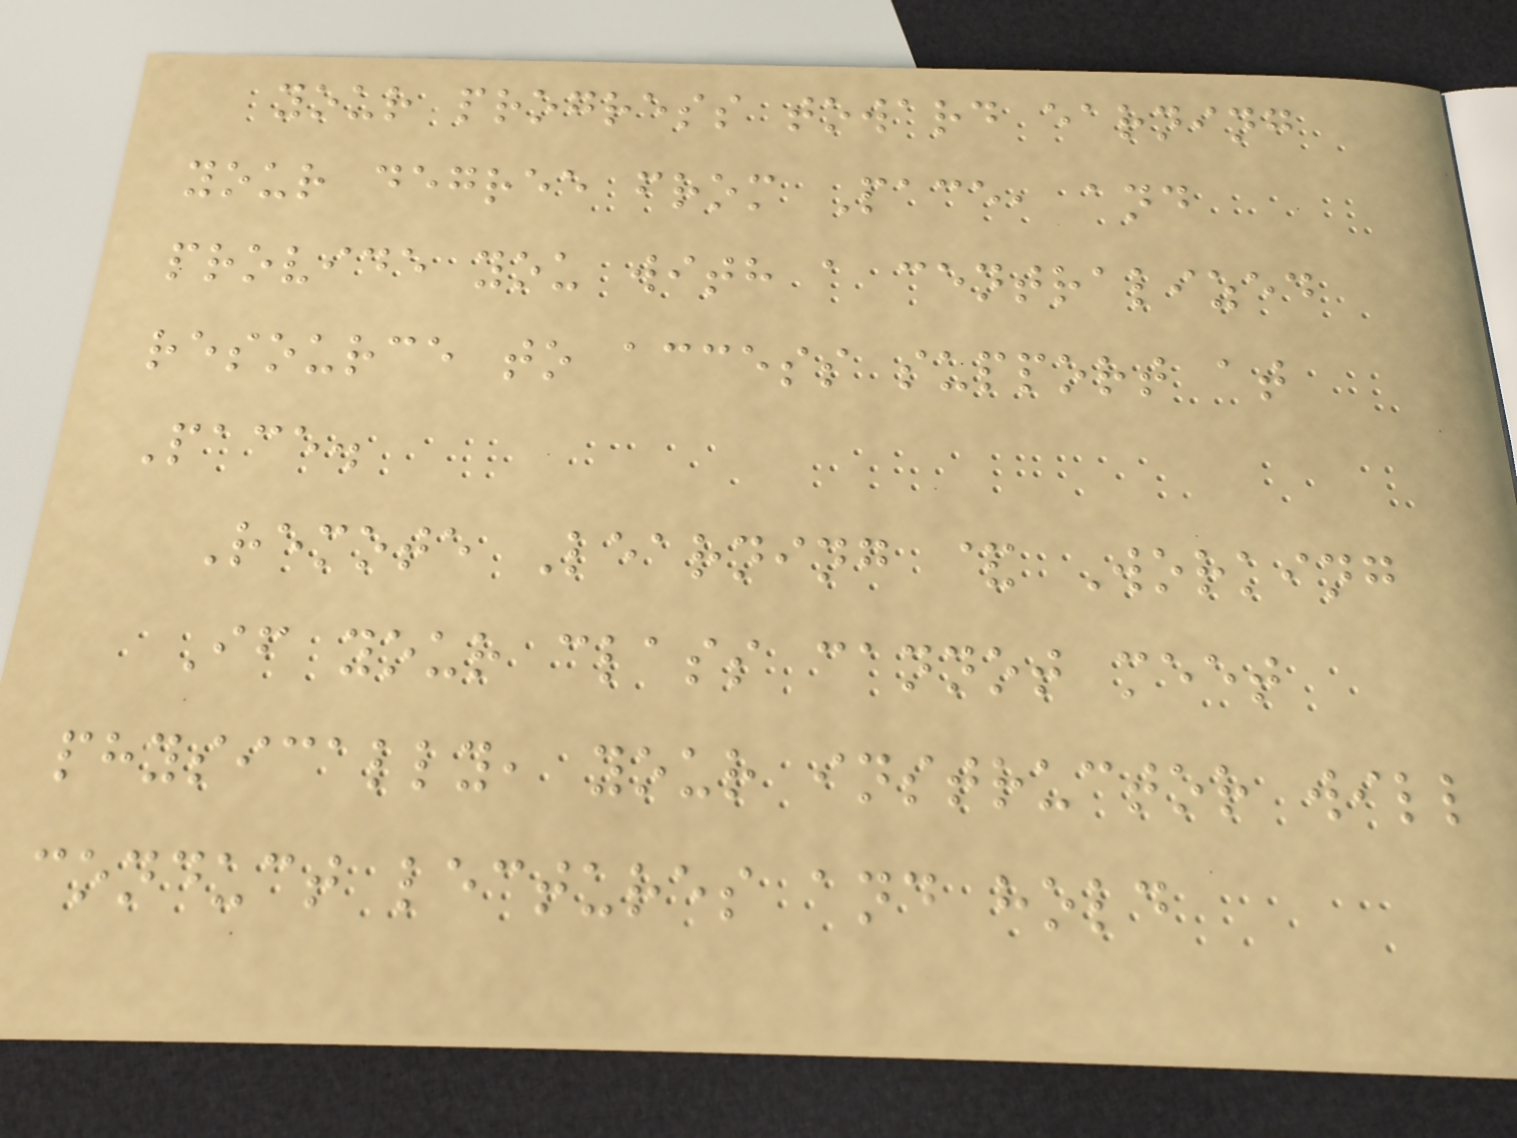your progress toward earning
your degree from Pace, and
provide you with a centralized
resource to access support at
Pace.
Remote Learning & Working
If your class cannot meet
physically, your instructor will
conduct lectures and hold
